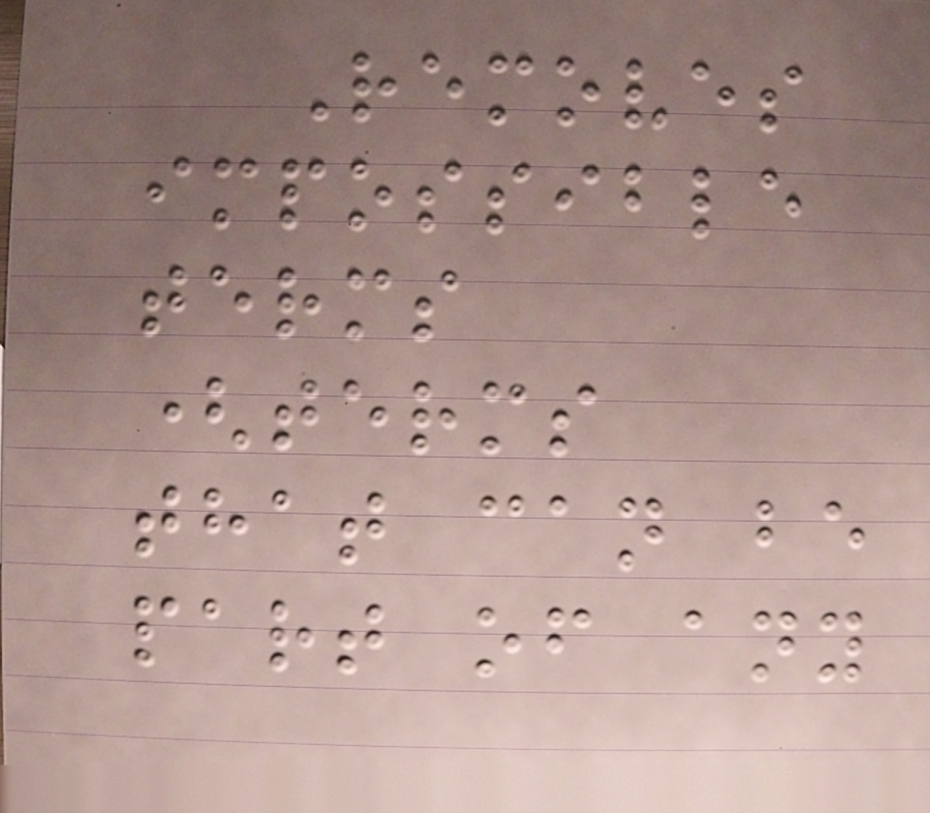Removes
impossible
terms
(terms
that can be
part of any
